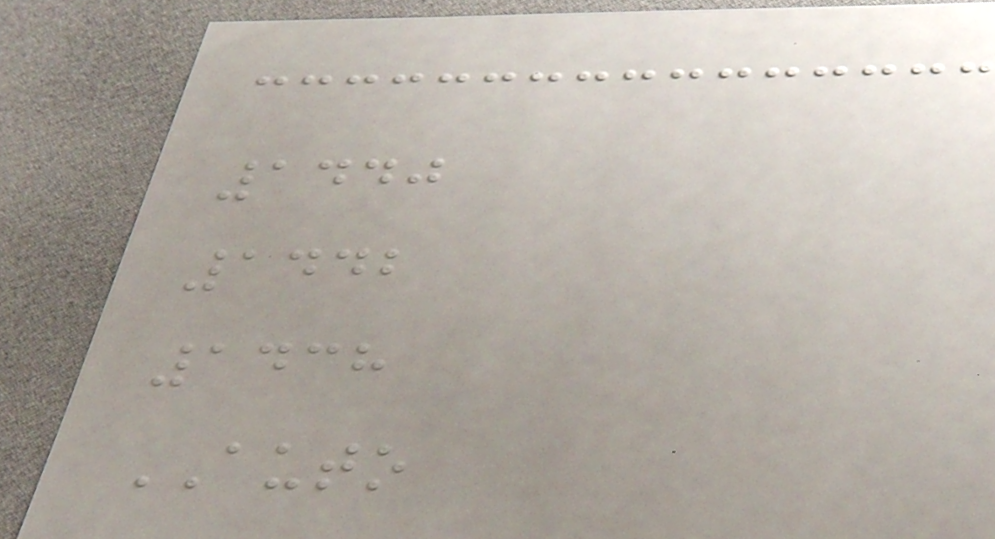1440
1442
1438
AUTO
